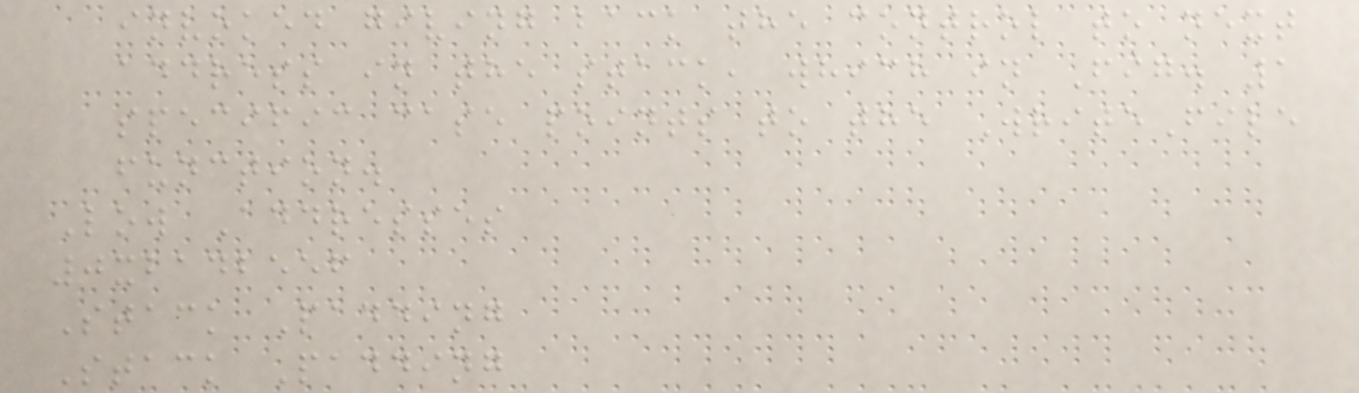invoked giving back the control to next
address in the stack, which in Fig. 1
specific case points to the WriteFile
function.
Low Addresses
0xbadbeef
Stack Padding
Stack Padding
